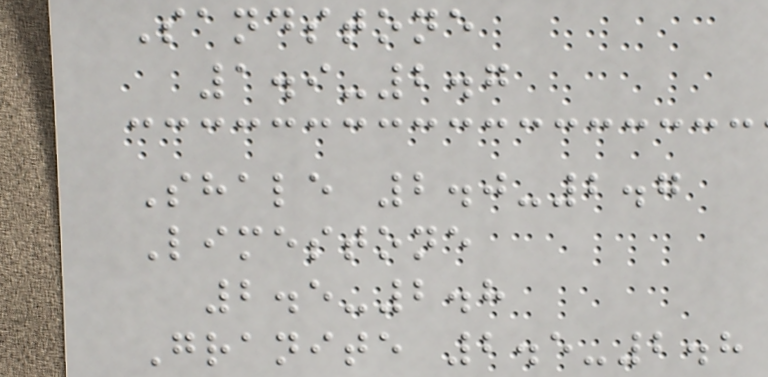Sandstone
1.9-2.7
Shale 2.0-2.7
Limestone
2.5-2.8
Granite 2.5-2.8
